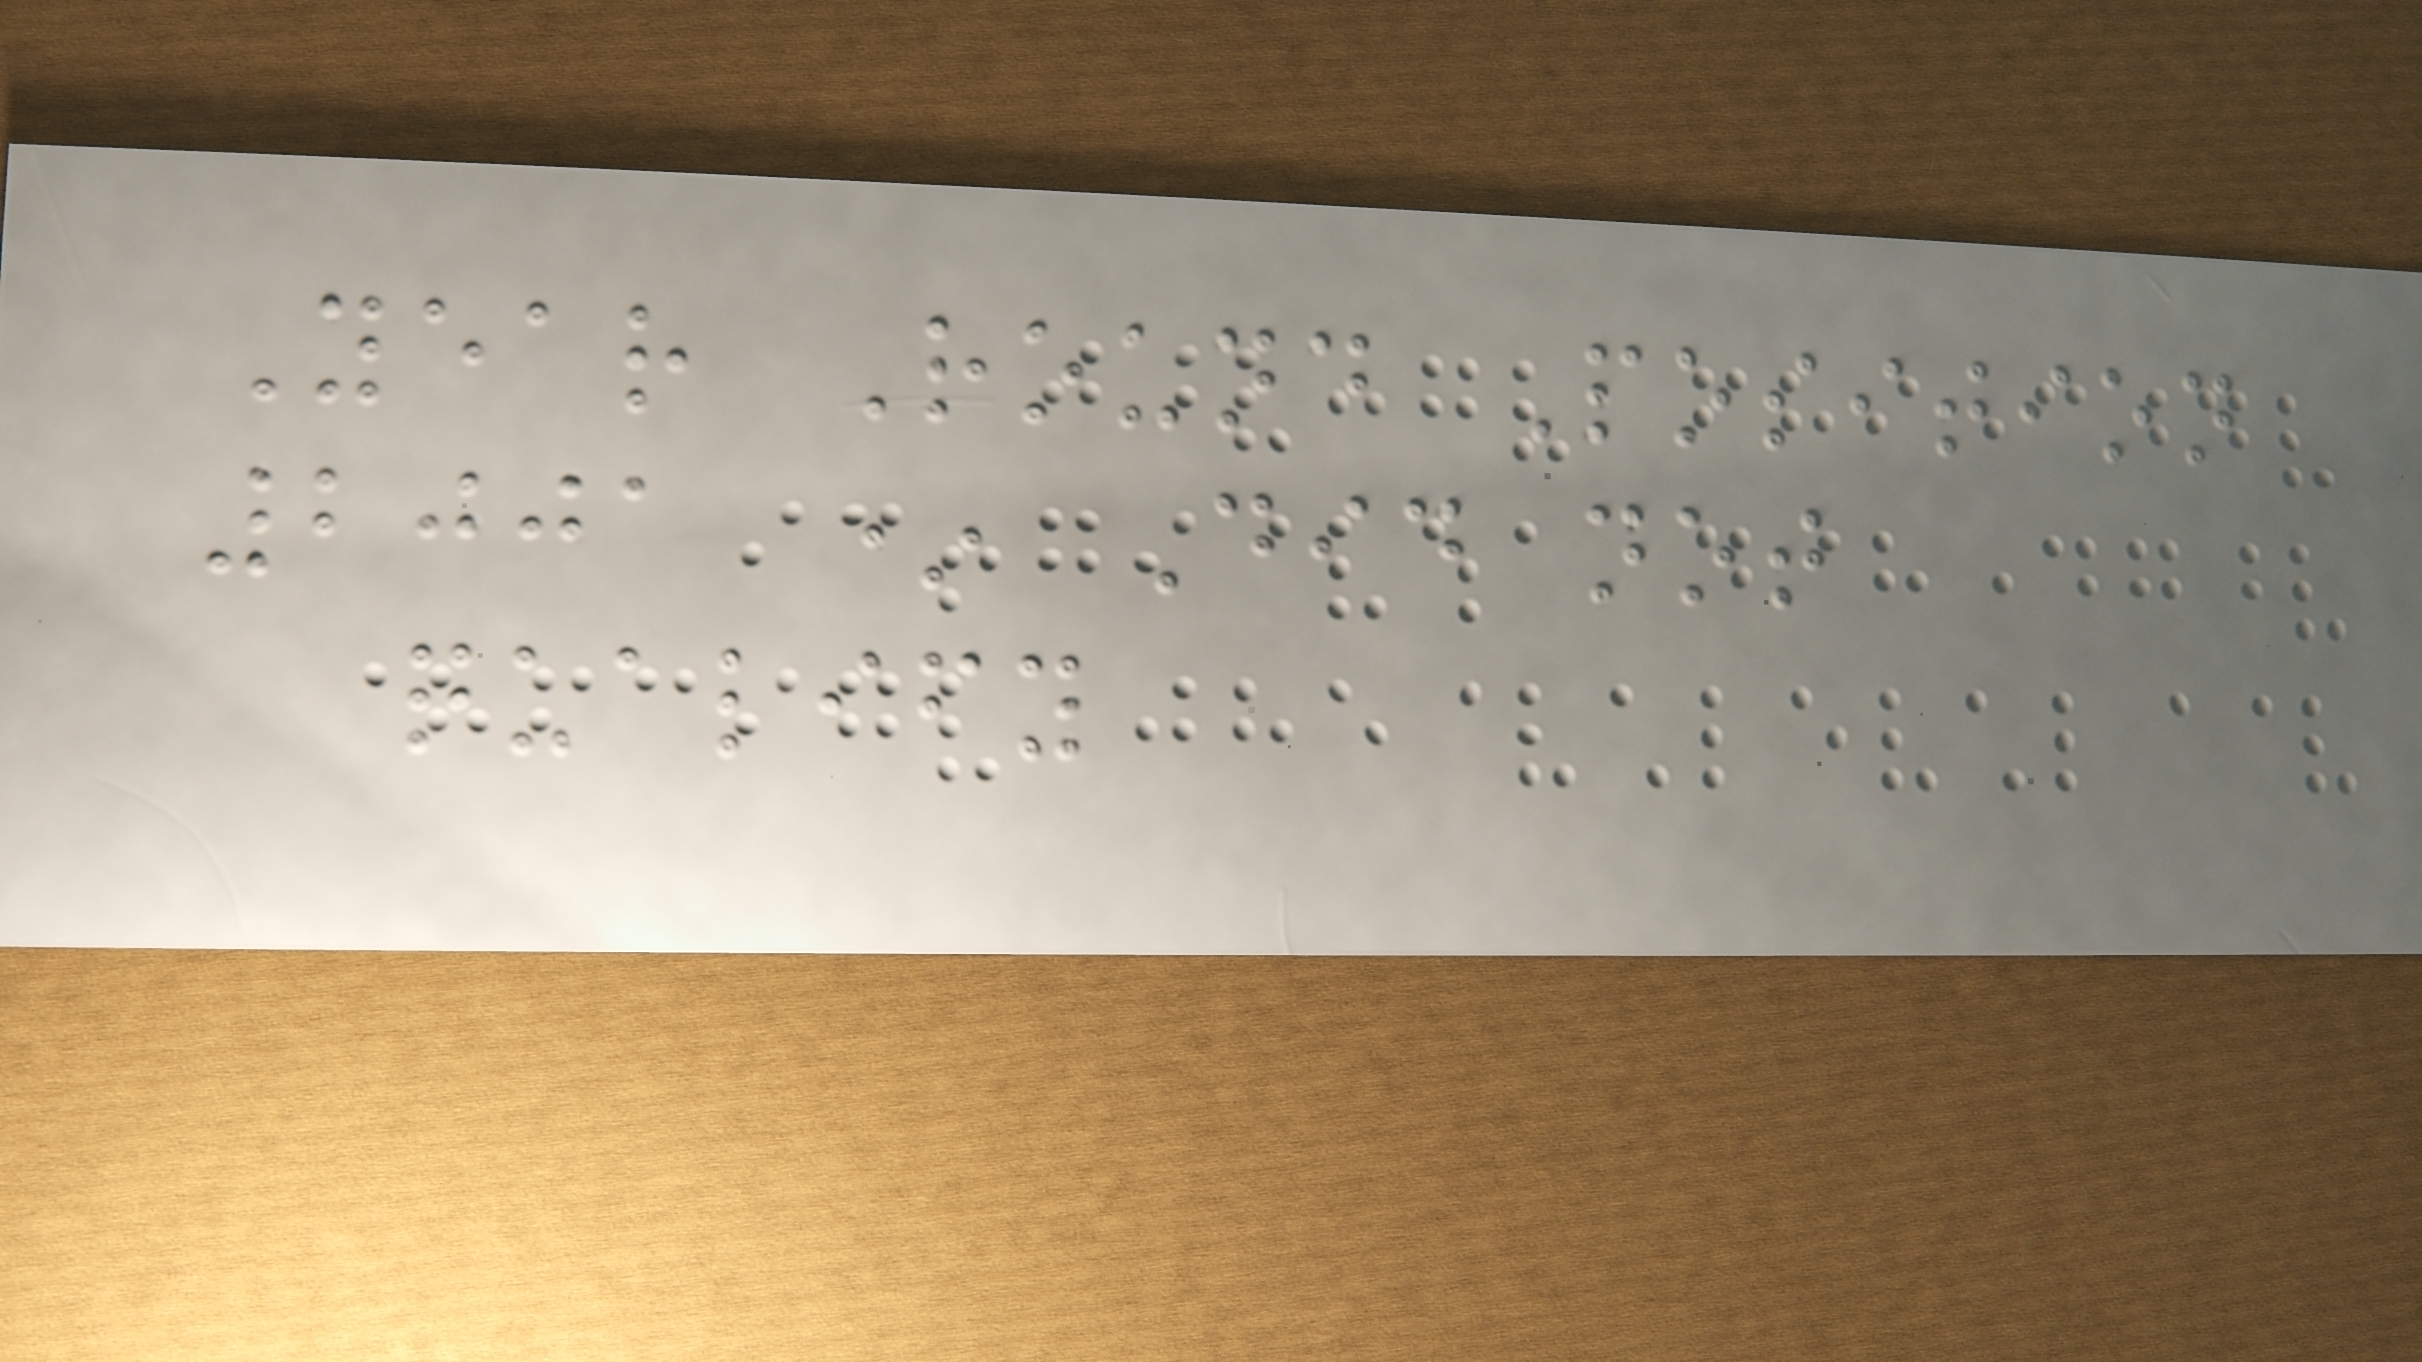Year Round Position
2001 * Did not
qualify
